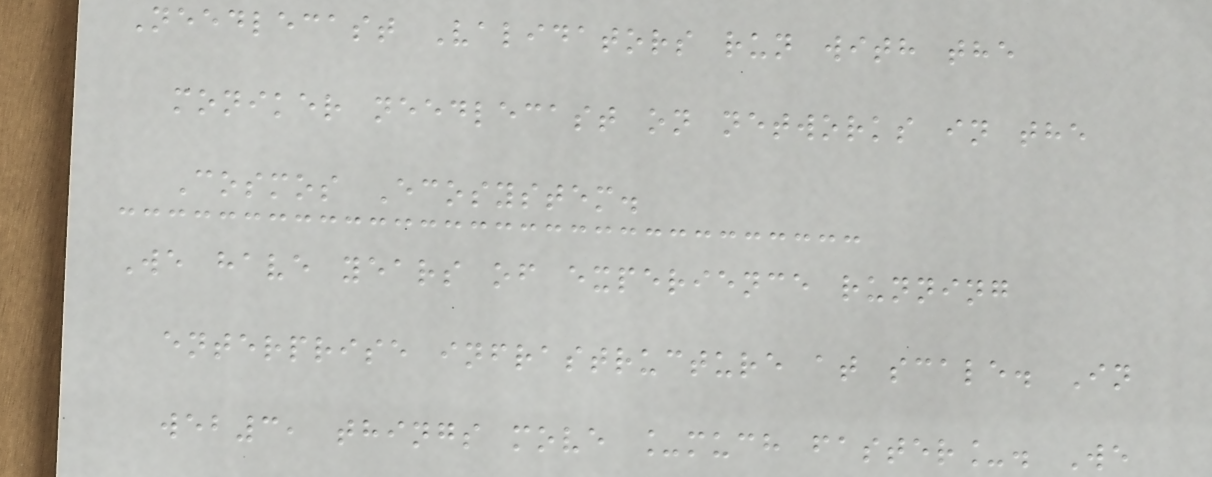Needlecast Validators run with the
moniker needlecast on networks in the
Cosmos Ecosystem.
We have years of experience running
enterprise infrastructure at scale. In
web3, things move _much faster_. We
